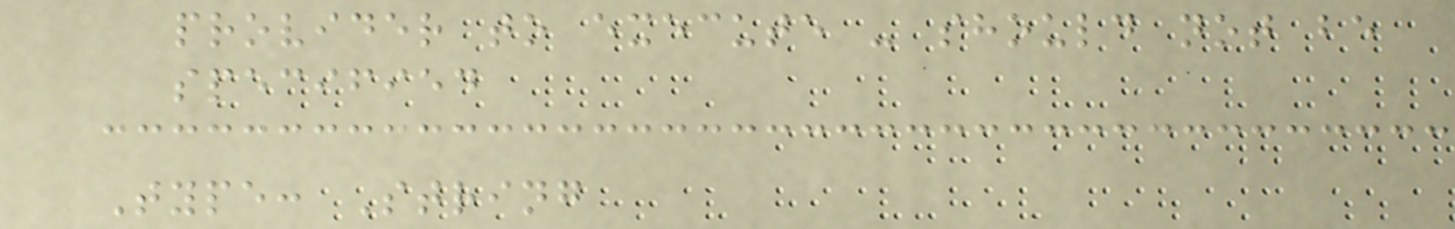provider to execute - should not be
specified
Type: String
